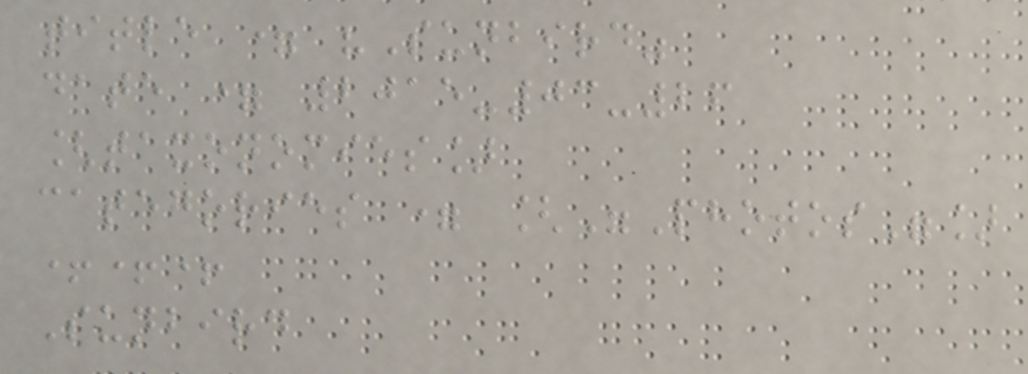title = "Sunbird"
date = 2015-03-26
[taxonomies]
categories = ["Photos"]
+++
Sunbird
